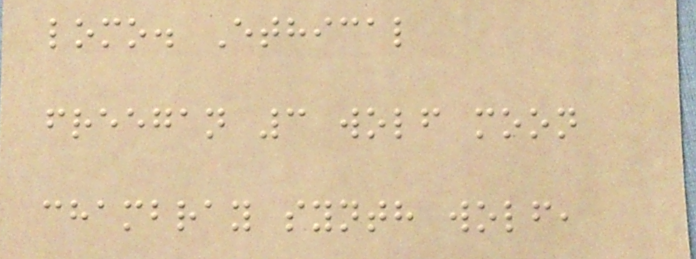lomo. Ethical
freegan 3 wolf moon
chambray synth wolf,
